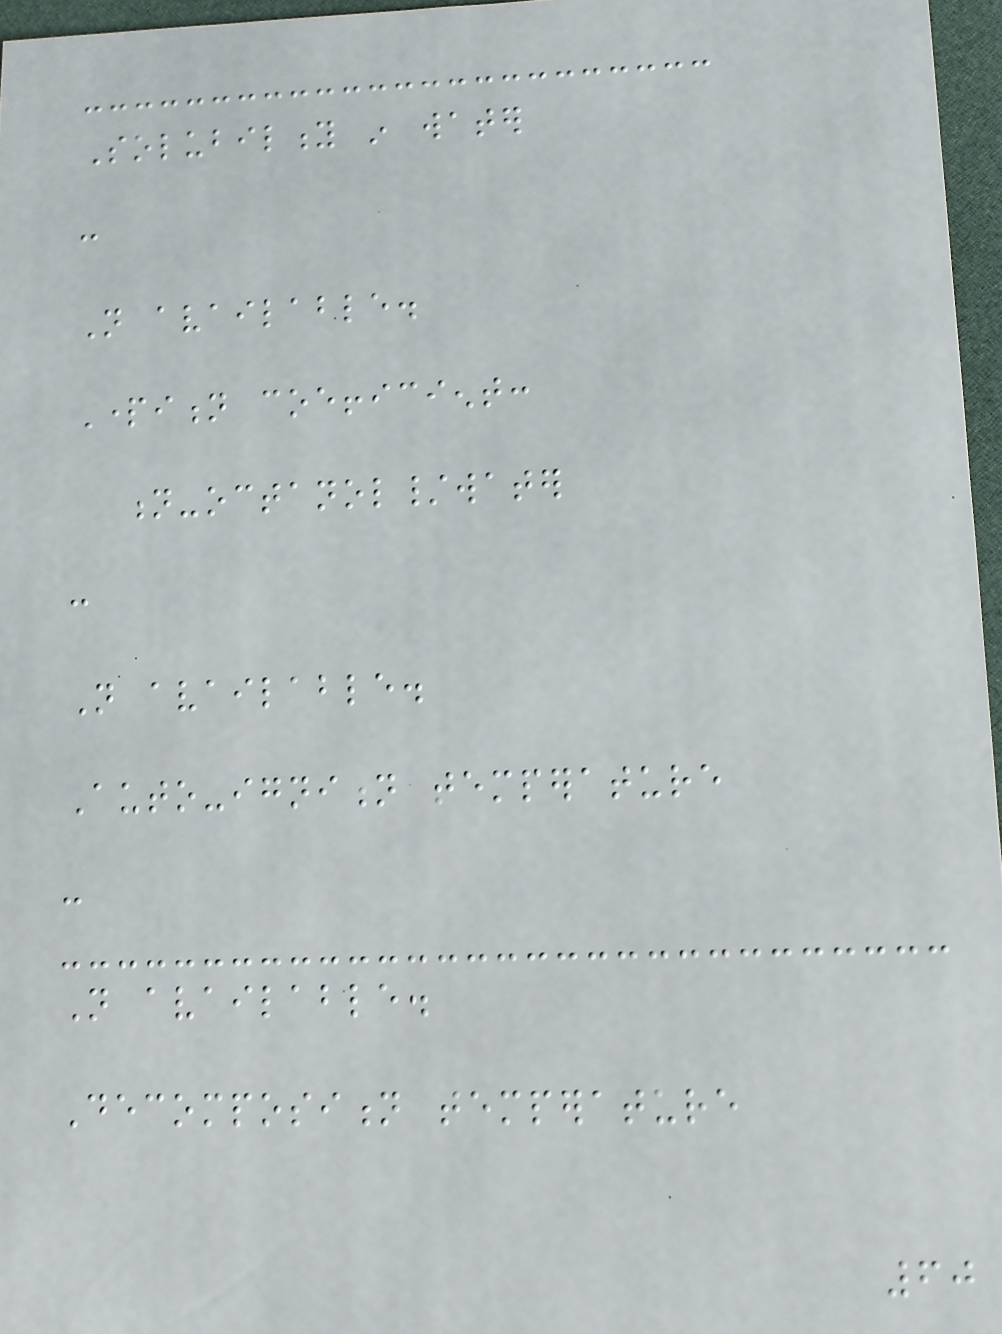Solubility in water
:
Not available.
Partition coefficient:
n-octanol/water
:
Not available.
Auto-ignition temperature
:
Not available.
Decomposition temperature
60
